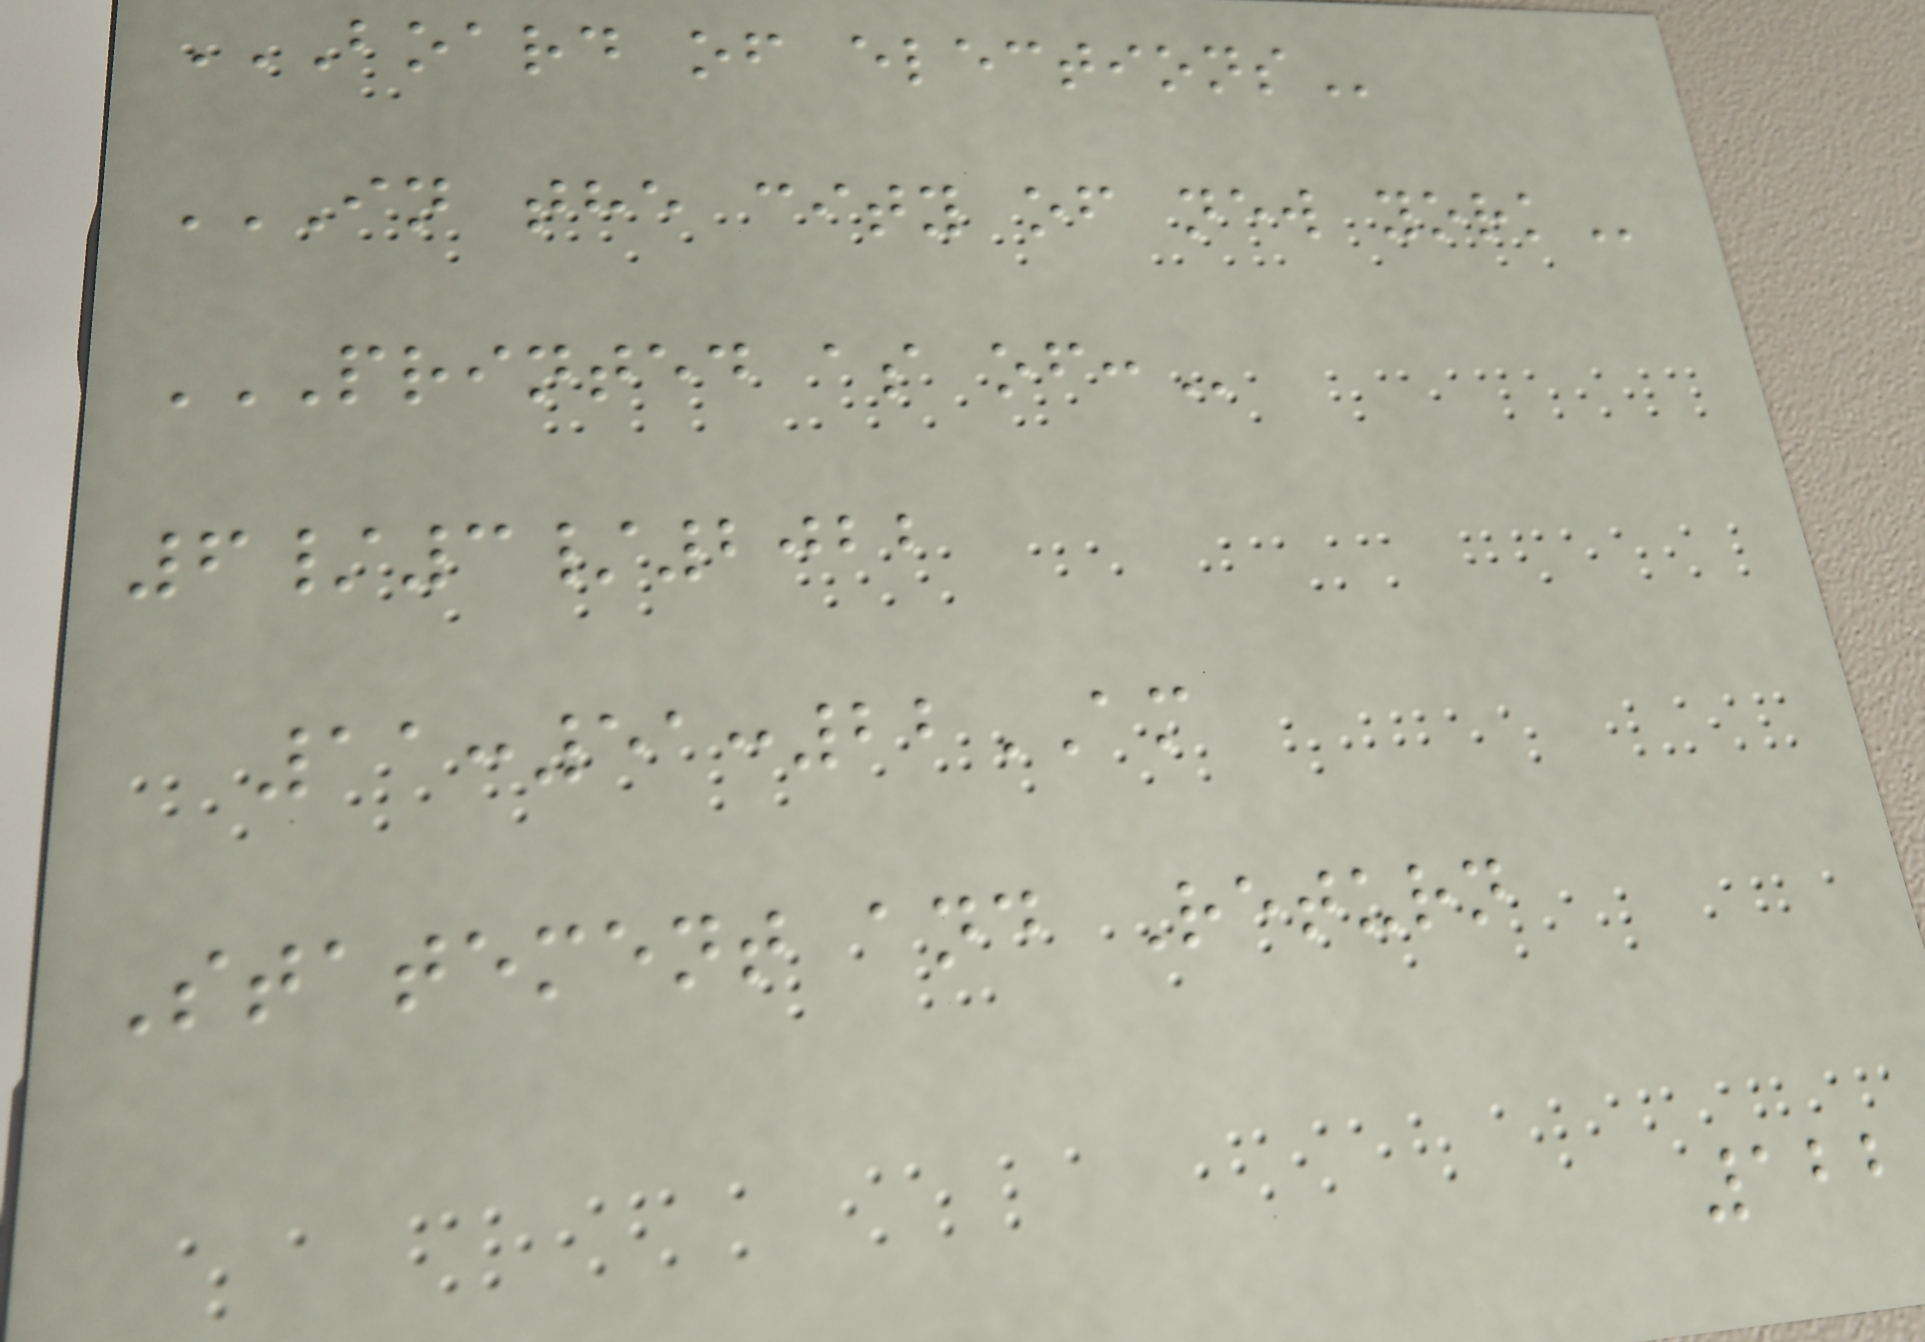BOARD OF ELECTIONS
IN THE CITY OF NEW YORK
PRINTED AS OF:
6/3/2022
11:51:22AM
Statement and Return
122
